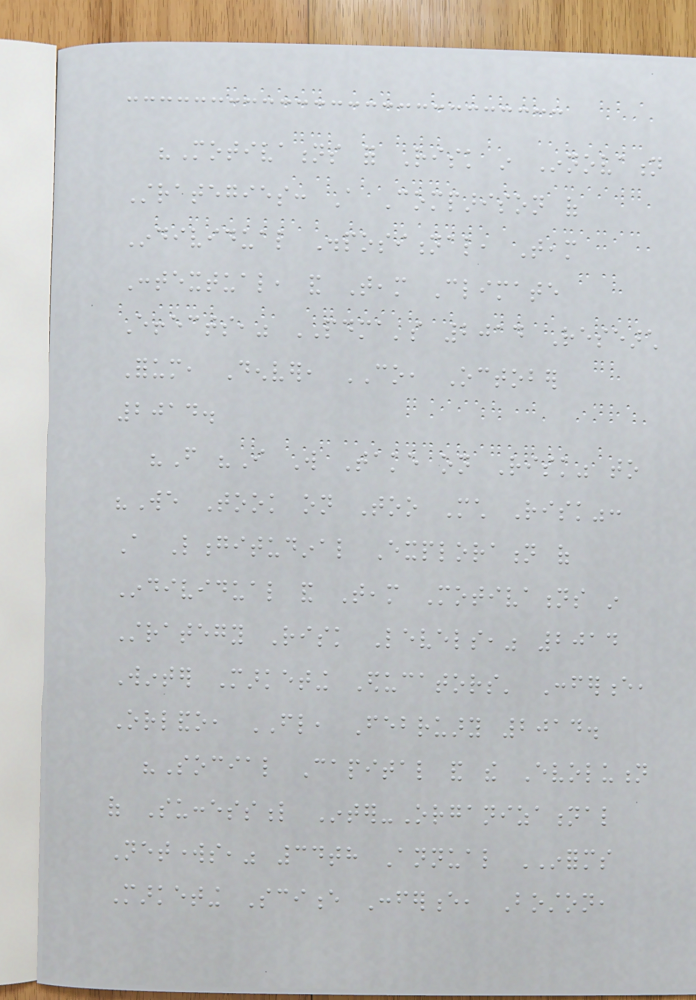"Motivations for Risk in Innovation
Strategies: A Comparison of
Individual Dispositional, Team
Contextual, and Team Climate
Effects," PDMA's 2014 Research
Forum, Denver, CO, October
2014.
"From "I Will Take on Risk" to
"We Took on Too Much Risk":
A Longitudinal Exploration of
Individual and Team Motivations in
Strategy Risk Levels," 2014
Winter Marketing Educators' Conference,
Orlando, FL, February 2014.
"Social Capital and the Evolution
of Successful Inter-Organizational
Networks," 34th Annual INFORMS
Marketing Science Conference, Boston,
